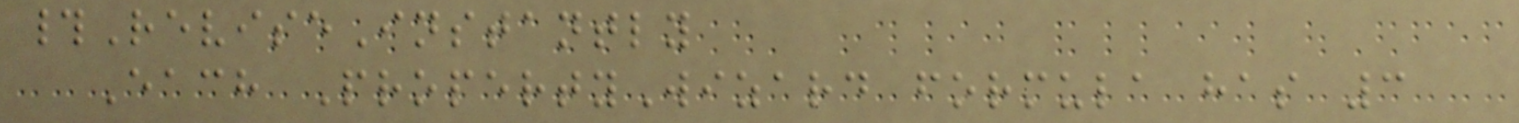#ReviseInstantly
Each PropertyWizard formula has 3
